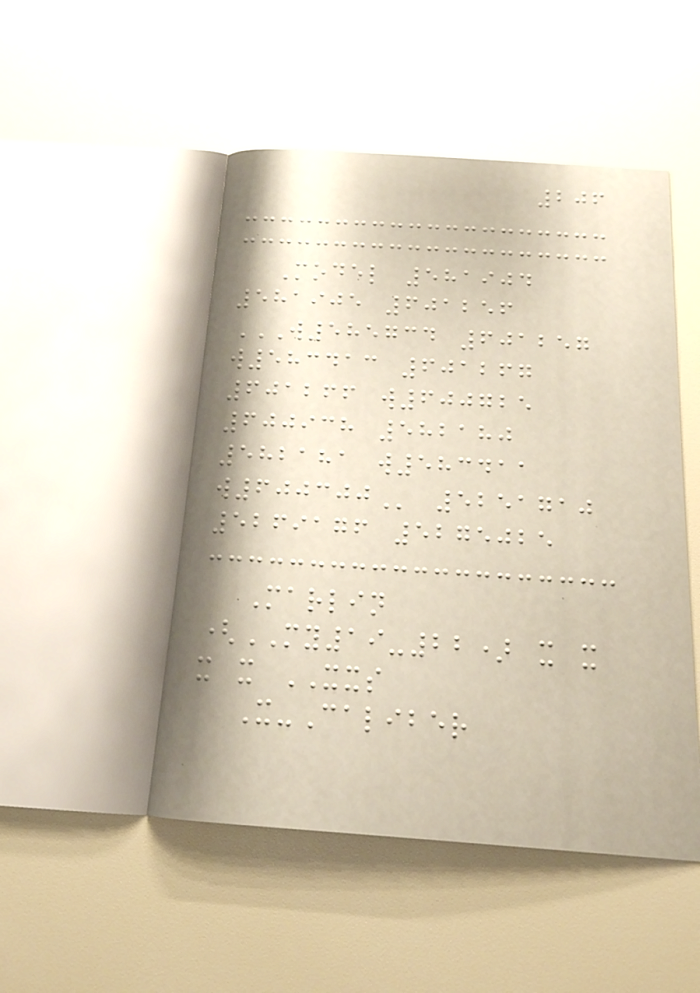206
Model 581904
581905 601256
W585734 601257
W583413 601267
601266 W600725
600938 582180
582181 W583411
W600300 5251710
5269176 5275025
Marlin
(MY19-22) x x
x x XXS
X-Caliber
